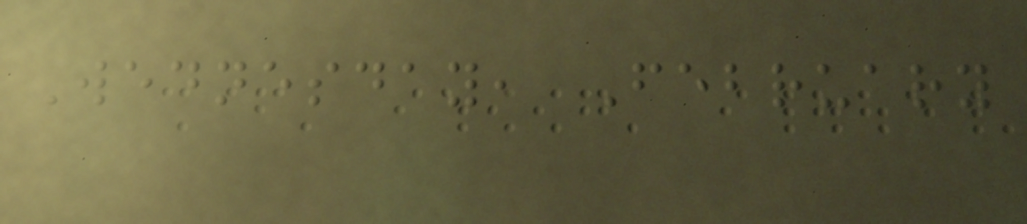Wednesday, February
